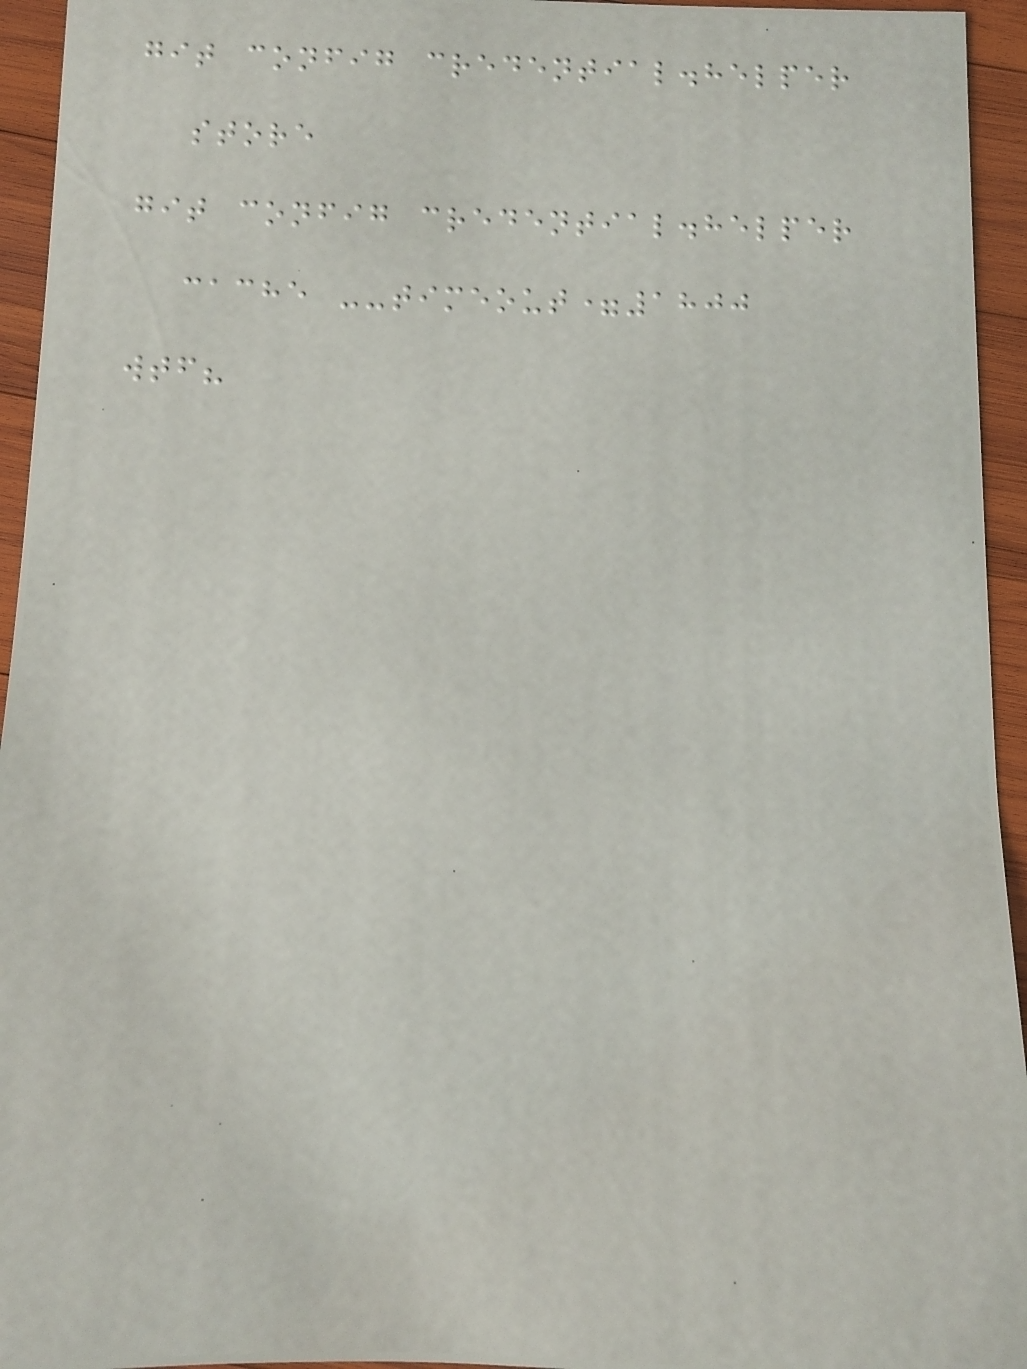git config credential.helper
store
git config credential.helper
cache --timeout=1800
wtf?
